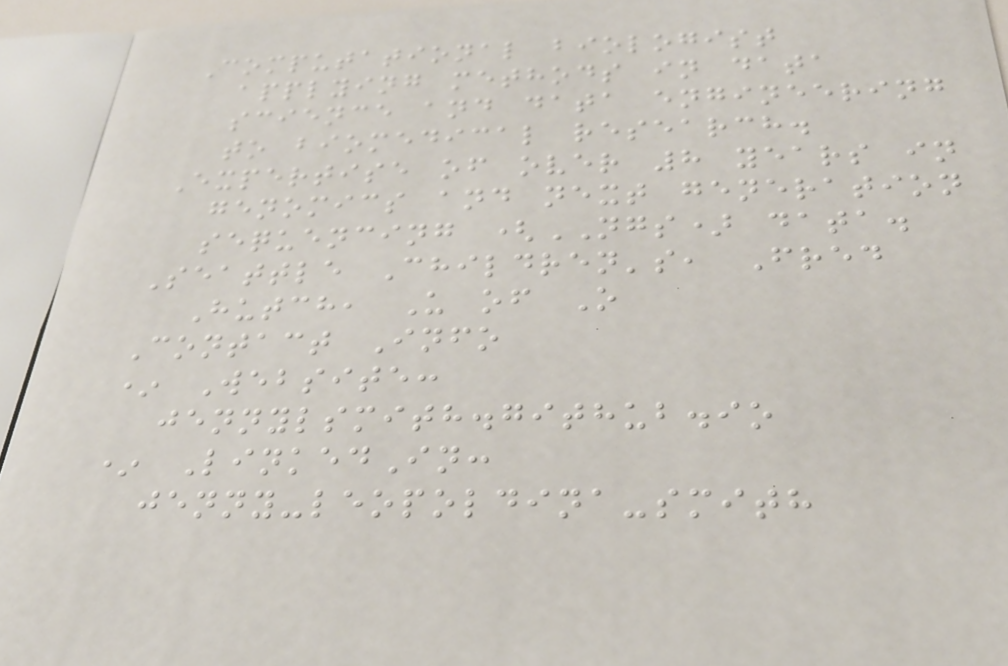Computational biologist
applying methods in data
science and data engineering
to biomedical research.
Expertise of over 8 years in
genomics and next generation
sequencing (NGS) data.
Seattle Children's, Fred
Hutch, U of O
Contact Info
* Website:
jennylsmith.github.io
* LinkedIn:
jenny-leopoldina-smith
